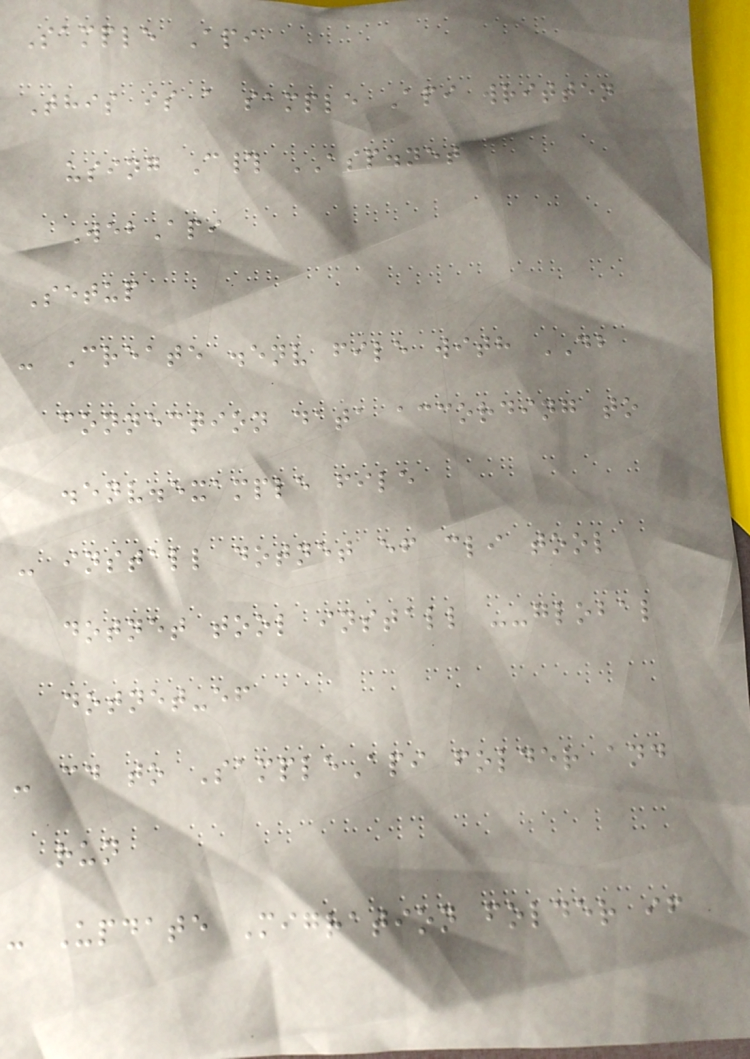Sample Api
This is a sample Api written
using C# ASP.net
WebApi
Setup
- Create .env file with DB
connection data according to
.env.example file
- install dotnet ef cli tool
dotnet tool install --global
dotnet-ef
- cd to SampleApi folder and
run
- Update Migration folder if
